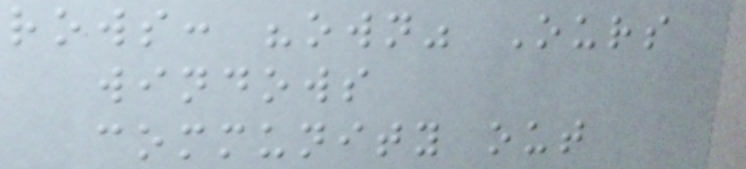rows: "own" Ours
windows
community out
